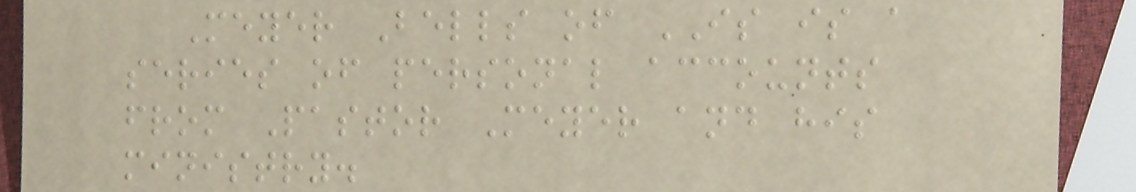Meyer Bells of IS is a
series of personal accounts
from Pastor Meyer and his
ministry.
